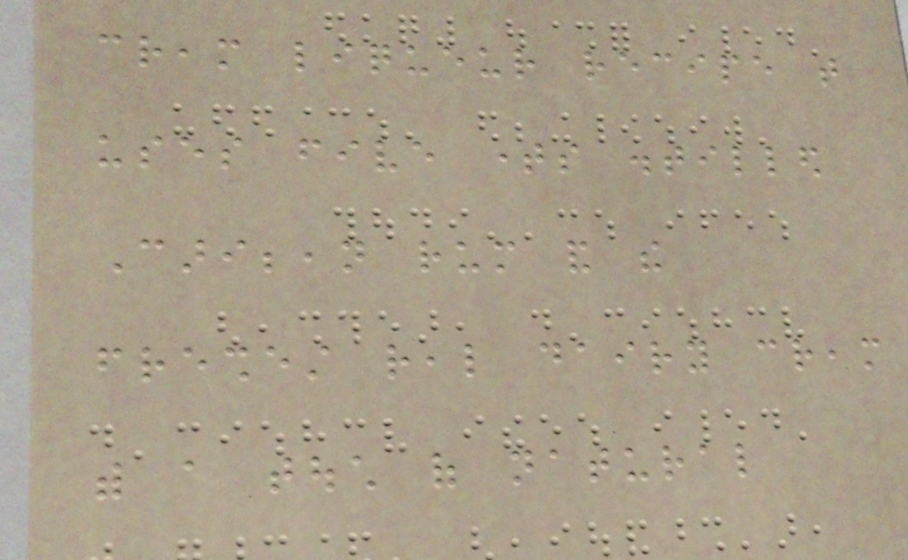cream liqueur recipe that
uses five times distilled
Caribbean rum and the
freshest real dairy cream
with a touch of natural
